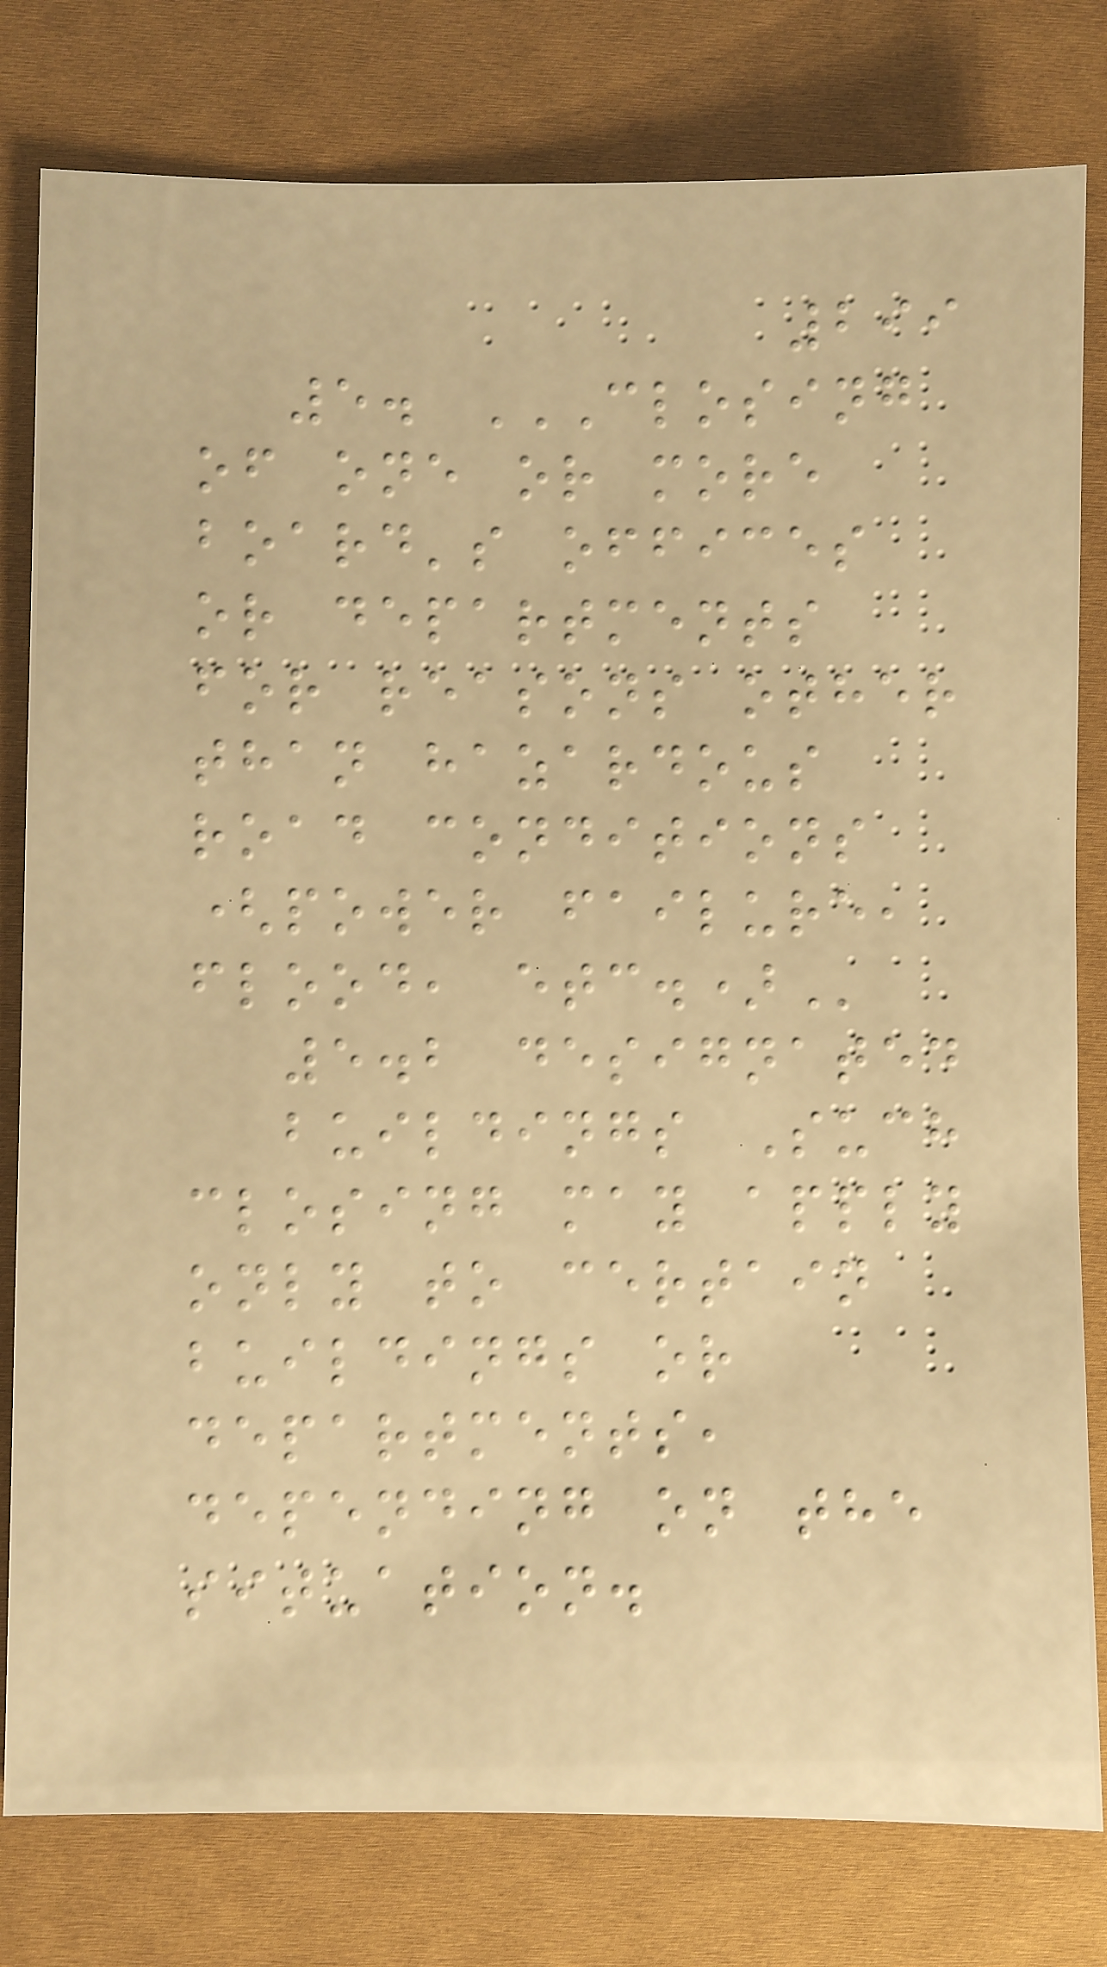299
5. CLOSING
OF ONE OR MORE
BOARD'S OFFICES
OR DEPARTMENTS
FOR REASONS OTHER
THAN HAZARDOUS
ROAD CONDITIONS
(POWER FAILURE,
FLOOD, ETC.)
5.2 designated
buildings Such
closing may apply
only to certain
buildings or
departments,
depending on the
situation.
